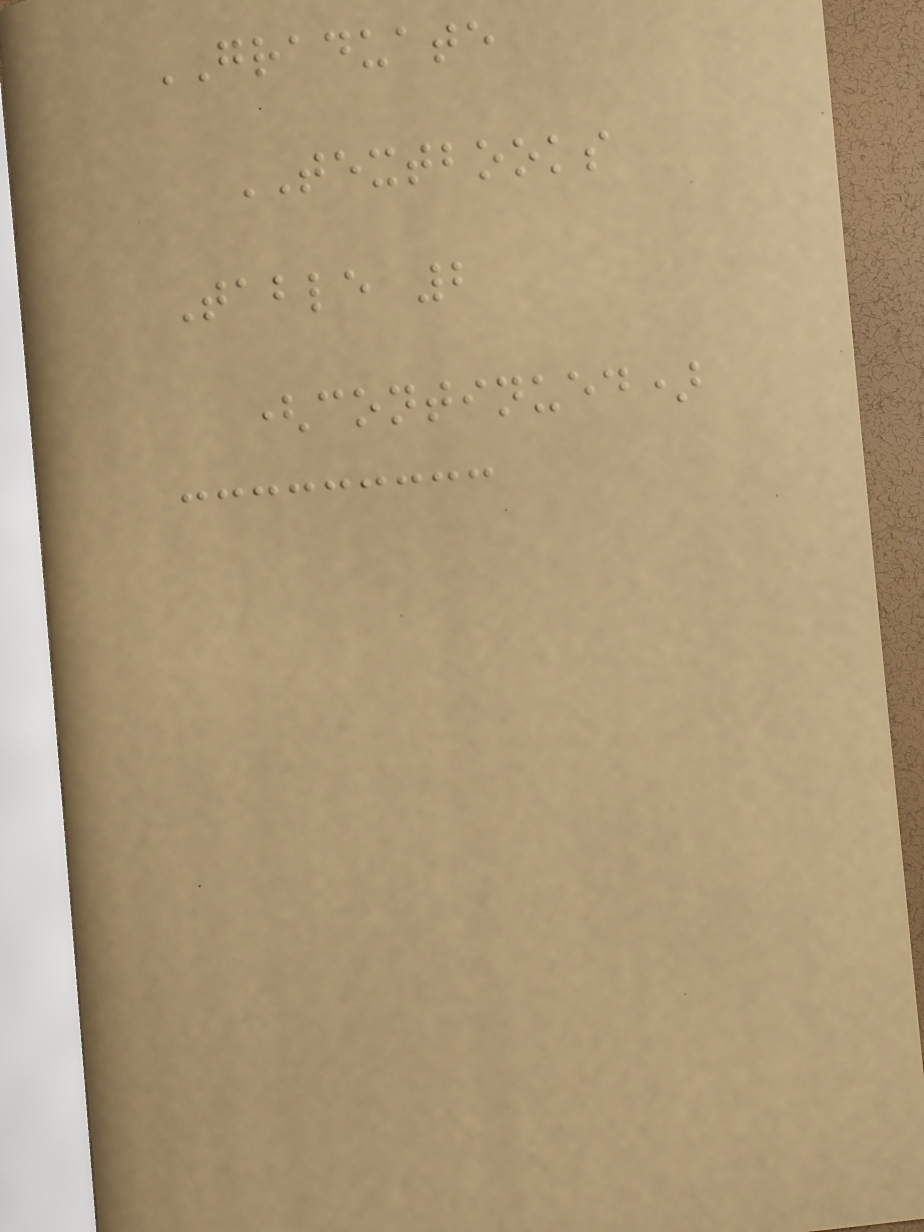GRADUATE
TEXTBOOKS
Table 2
(continued)
